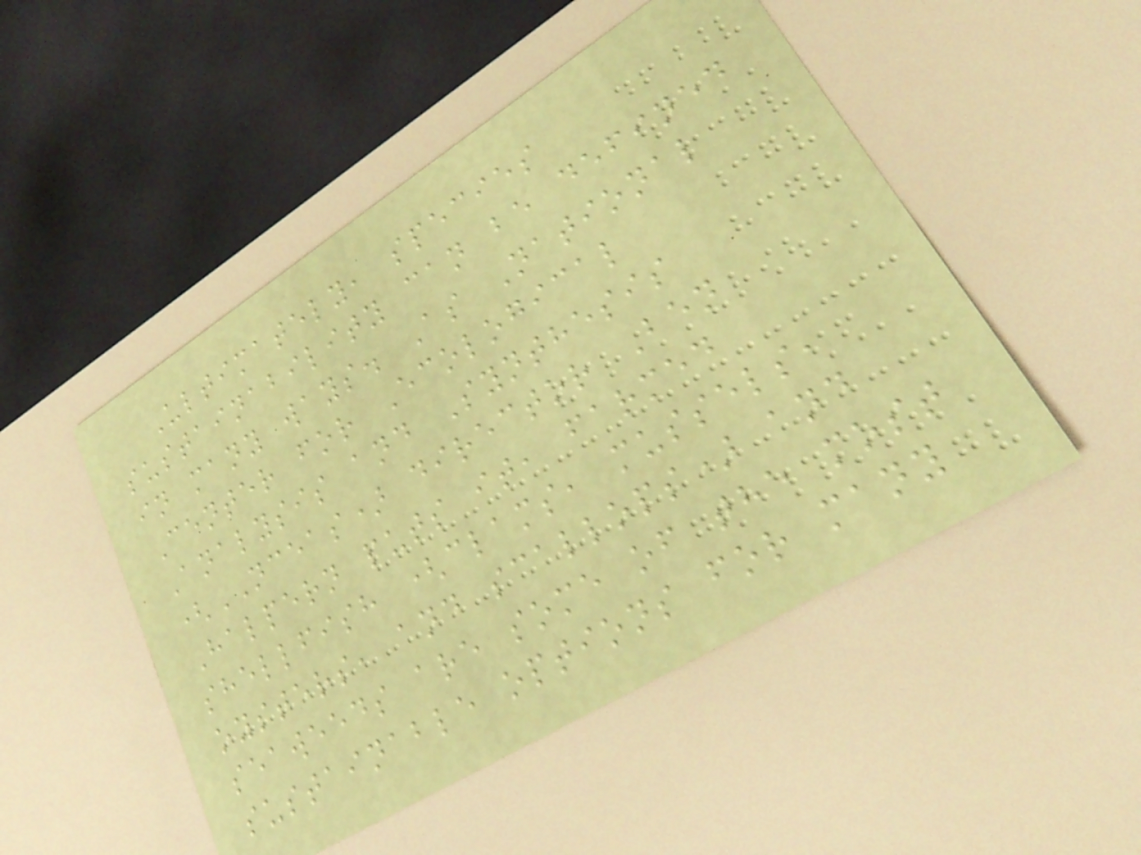Ultimately, species
sustainability can be defined
in many ways. As National
Center for Ecological
Analysis and Synthesis
(NCEAS) director Ben
Halpern puts it, farmed
shellfish (clams, mussels,
oysters, and scallops) and
seaweeds are some of the most
sustainable options for many
